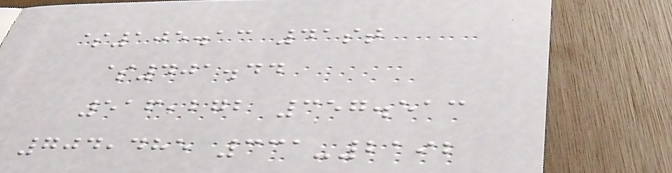$105.13 41st
$401.44
516,272 357.513
704,485 331-2192
